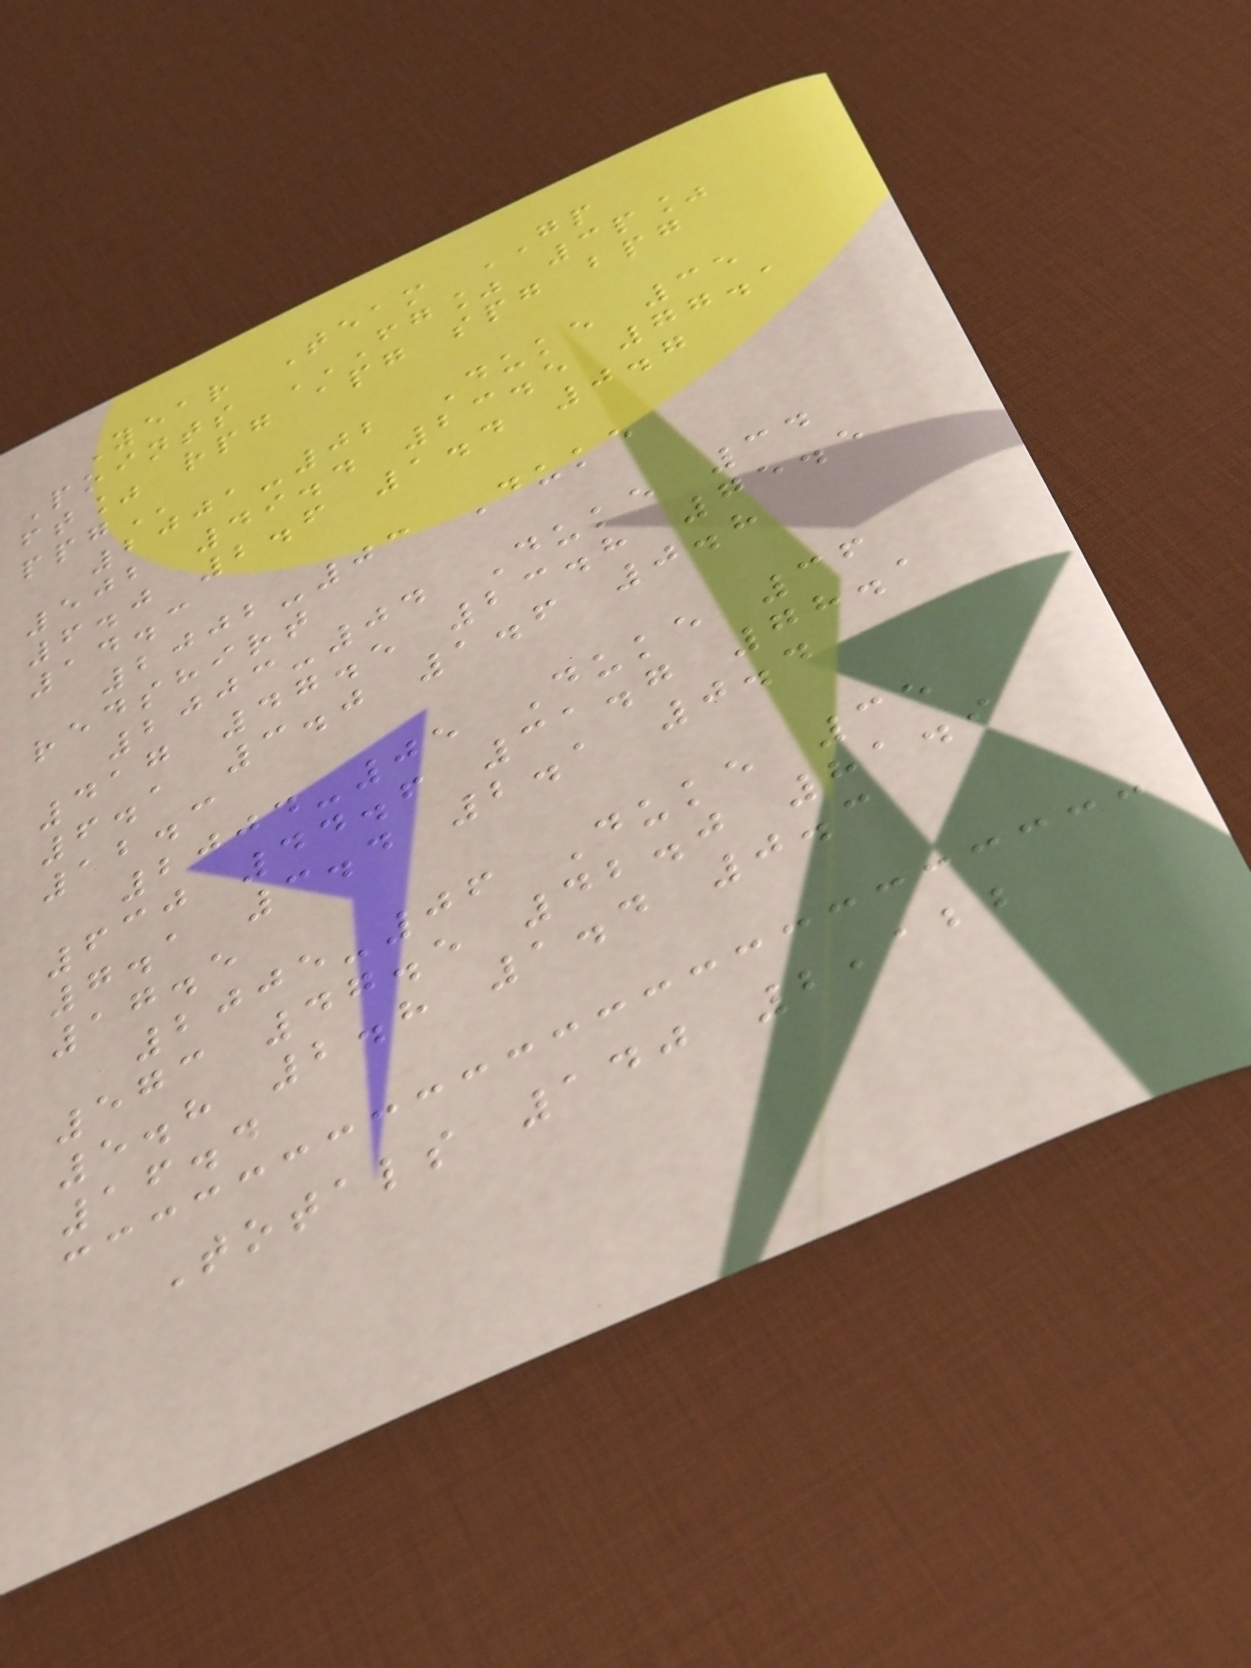Year Team GP
Points FG% 3P%
FT% RPG APG SPG BPG
PPG
2001-02 Duke 35
502 49.4 23.5 77.1
6.0 2.6 1.4 0.7
14.3
2002-03 Duke
redshirt
2003-04 Duke 34
417 47.5 23.8 75.5
6.1 3.0 1.6 0.8
12.3
2004-05 Duke 36
630 44.6 31.7 78.1
7.1 3.4 2.1 0.4
17.5
2005-06 Duke 35
573 47.5 42.0 81.9
5.8 2.8 1.4 0.3
16.4
Totals 140 2,122
